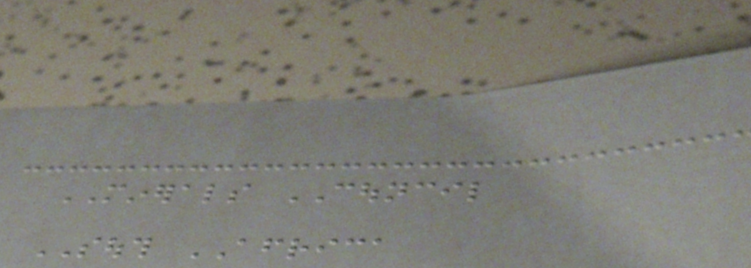MINERALS COUNCIL
SOUTH AFRICA
